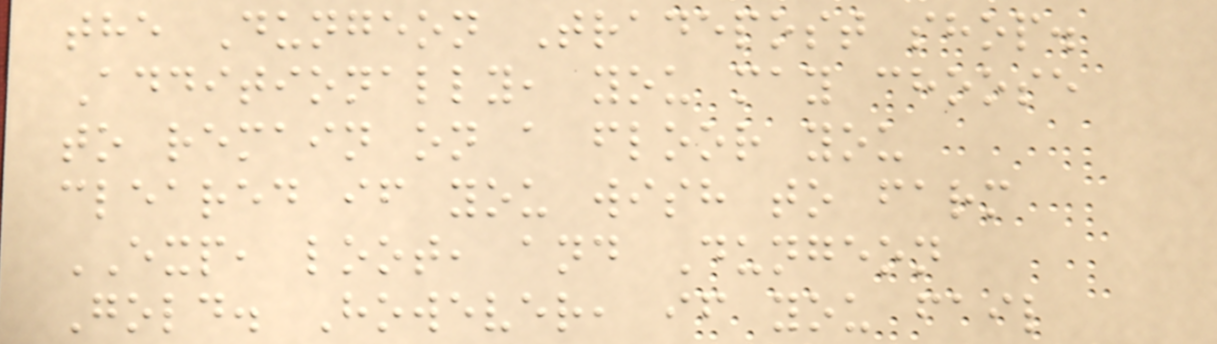the Dungeon Tradepost shop.
Additionally, you may choose
to remain on a floor you
cleared if you wish to farm
EXP, loot, and Dungeon
Gold. However, if you fail
